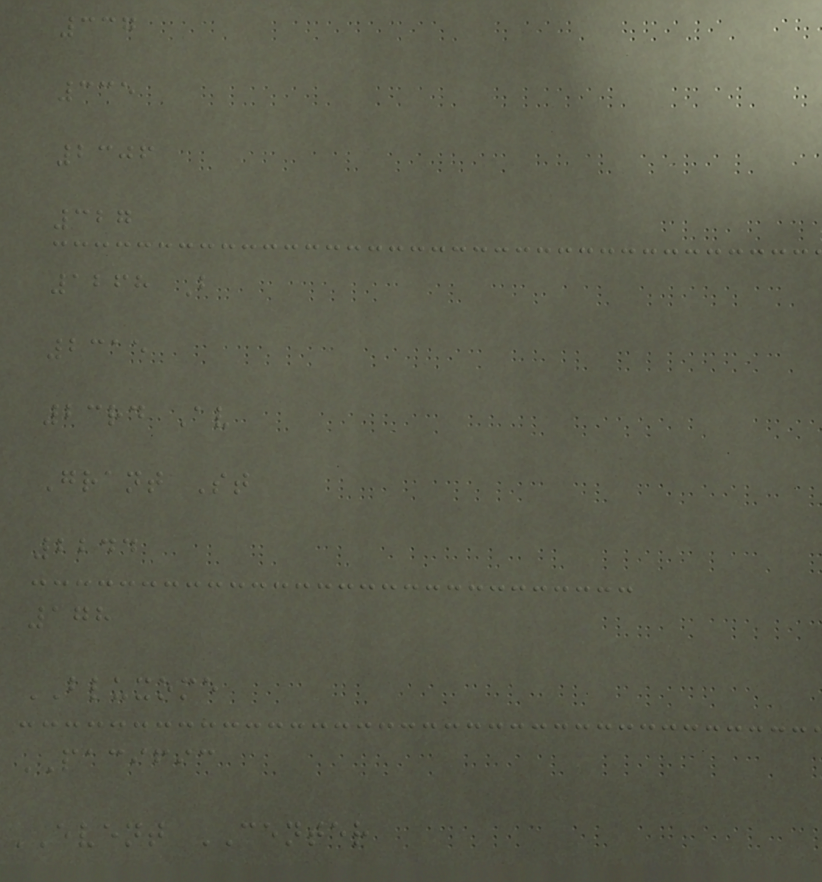337
335
2306
327
1268 B
2315
23rd Av
Grant St
2244
178
BLUXOME
PACIFIC
EVENT CENTER
